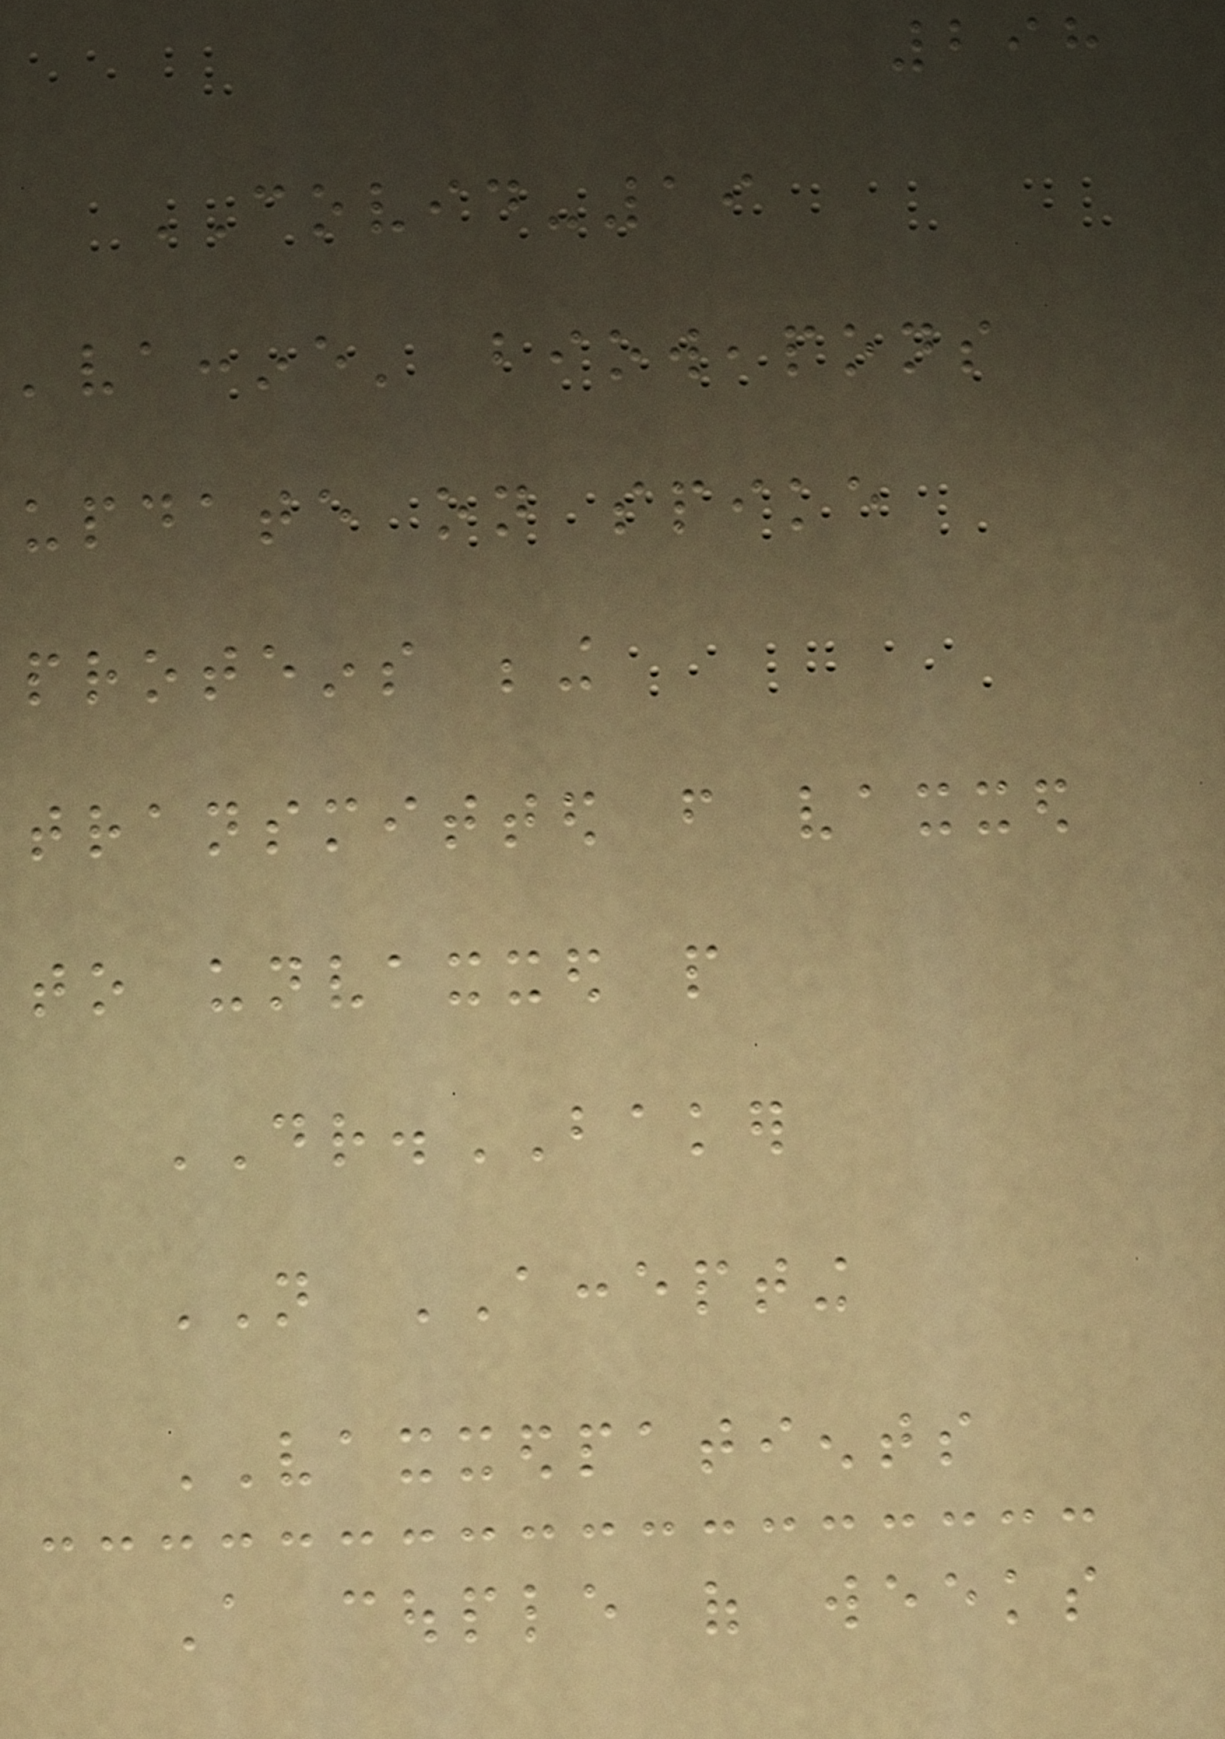298
COVID-19
'vaccine' bioweapons
update on spike
proteins being
transmitted from vaxxed
to unvaxxed people
DR.BAKER
NOT ACCEPTING
VAXXEDPATIENTS
A couple of weeks
